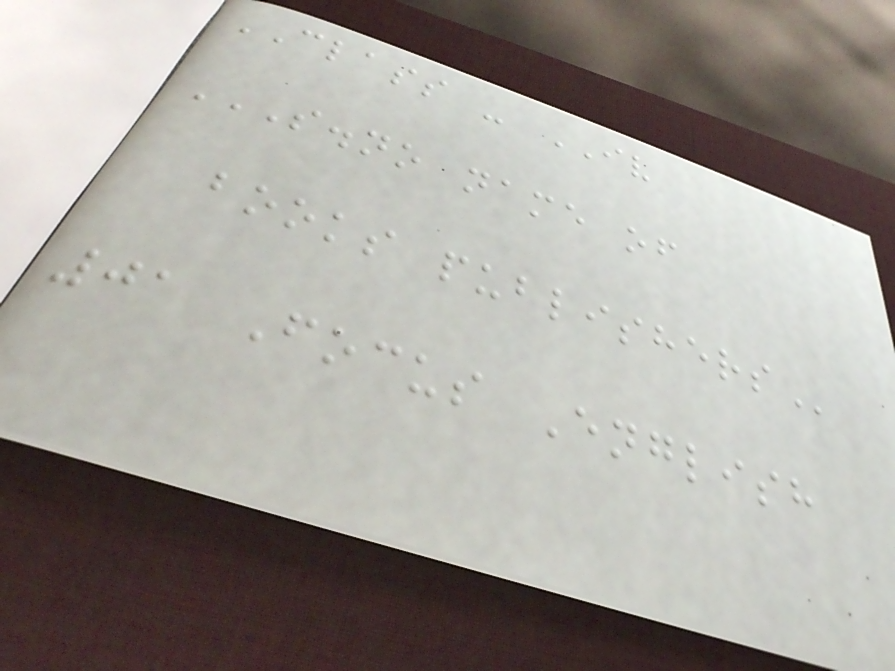CLASS - IV
S.NO NAME OF
BOOKS PUBLISHERS
01 Focus English
